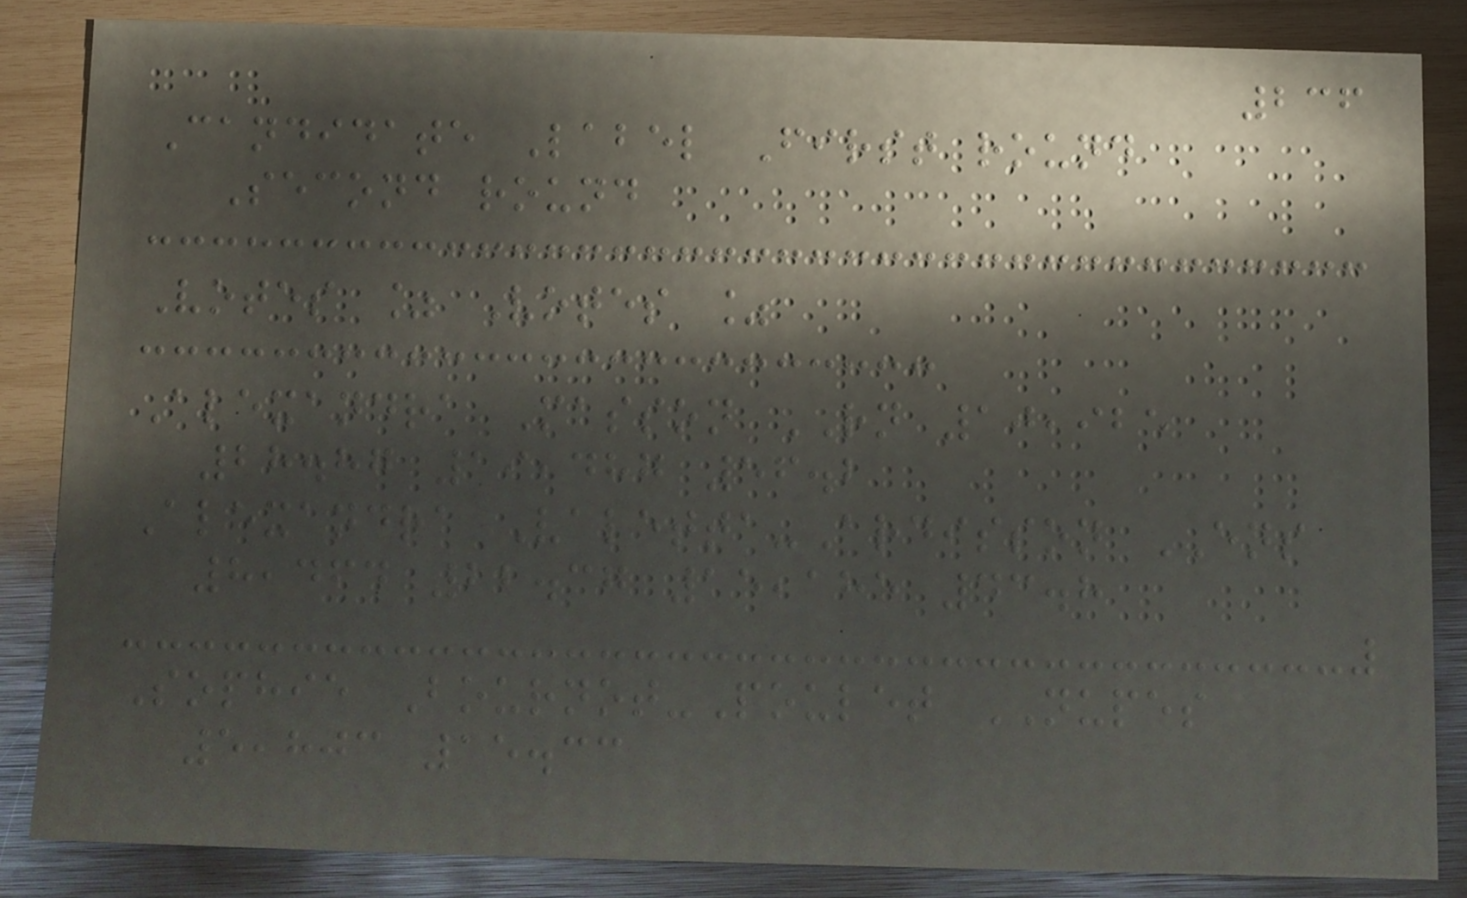236
Candidate Label First round
Second round
Votes % Votes %
Alexandra Masson RN 10,925
28.87 19,487 56.2
Alexandra Valetta-Ardisson ENS
8,464 22.37 15,185 43.8
Sophie Bournot-Poulet NUPES
5,803 15.33
